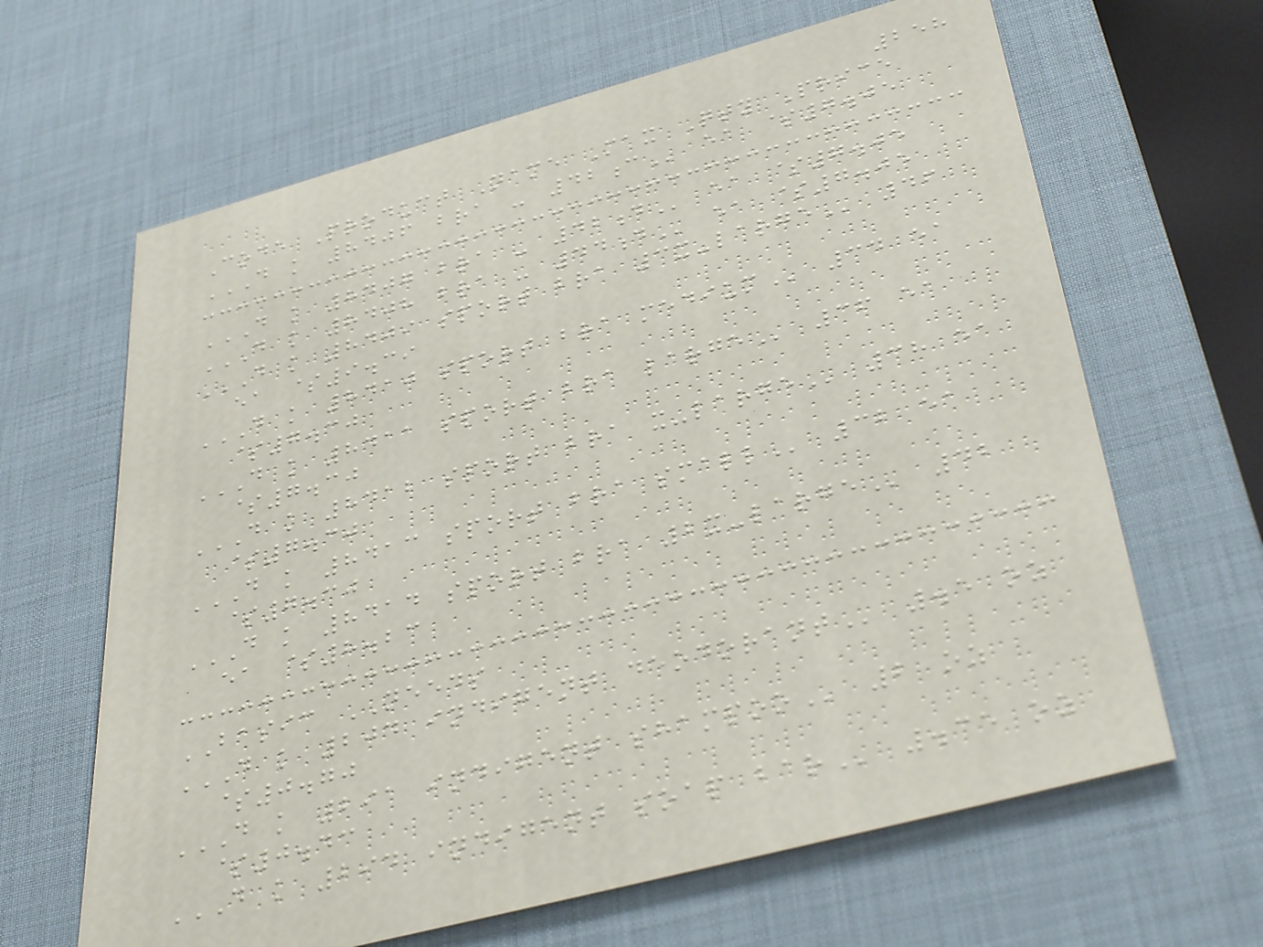258
Code Product Name Max Qty Price
D K 8406 BRA - 42C ea $7.05
D K 8407 BRA - 42D ea $7.05
D K 8408 BRA - 44D ea $7.05
D K 8409 SPORT BRA 3X-LARGE 46
ea $9.39
D K 8410 SPORT BRA MEDIUM 34 ea
$7.30
D K 8411 SPORT BRA LARGE 36 ea
$7.30
D K 8412 SPORT BRA X-LARGE 38 ea
$7.30
D K 8413 SPORT BRA SMALL 32 ea
$7.30
D K 8414 SPORT BRA 2X-LARGE 42
ea $8.23
BASIC NEEDS
D K 204 INDIGENT DEODORANT .5 oz
$0.70
D K 291 INDIGENT SHAMPOO 2 oz
$0.43
D K 294 INDIGENT SOAP BAR .35 oz
